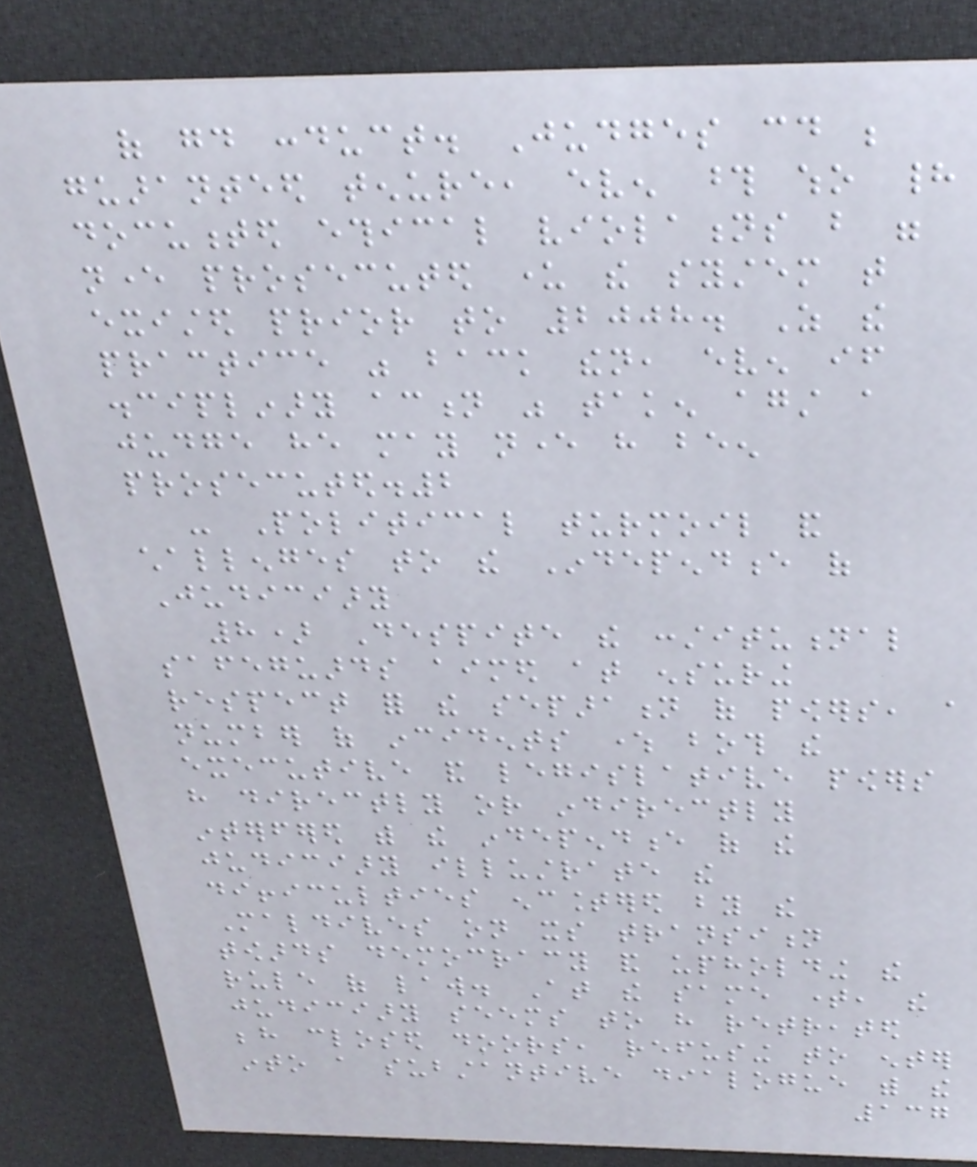of good conduct. Judges could be
guaranteed tenure, even those who had
documented ethical violations but were
never prosecuted under the system that
existed prior to 2008. As the
practice was back then, even if
disciplinary action was taken against a
judge he may never have been
prosecuted.2
- Political turmoil and
challenges to the Independence of
Judiciary
8) Despite the constitutional
safeguards aimed at ensuring
respect for the separation of powers, a
number of incidents where both the
executive and legislative powers
have directly or indirectly
interfered with the independence of the
judiciary illustrate the
difficulties encountered by the
Maldives on its transition
towards democracy and upholding the
rule of law. At the same time, the
judiciary seems to have retreated
behind closed doors, refusing to enter
into a substantive dialogue with the
137
